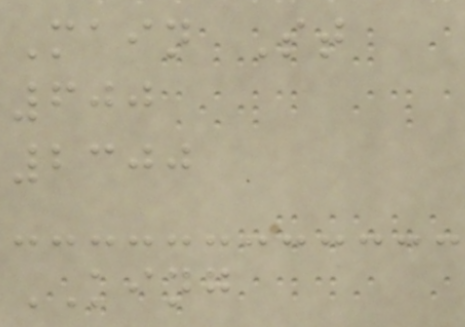Main St
600
2300
KING
